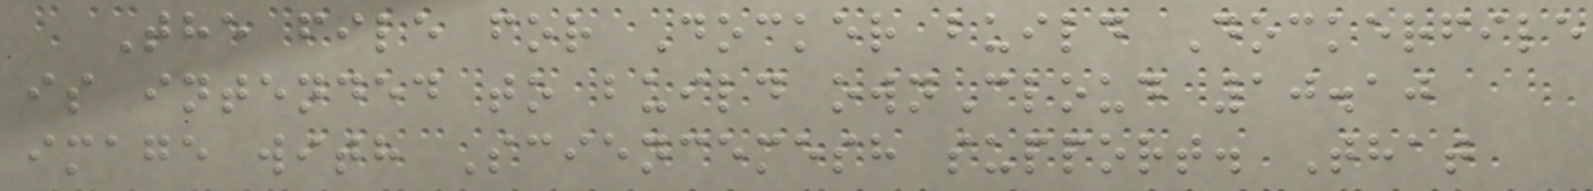The file for Docker build Dockerfile
is intended to build ownCloud 10.10
image with Sciencemesh support. That
